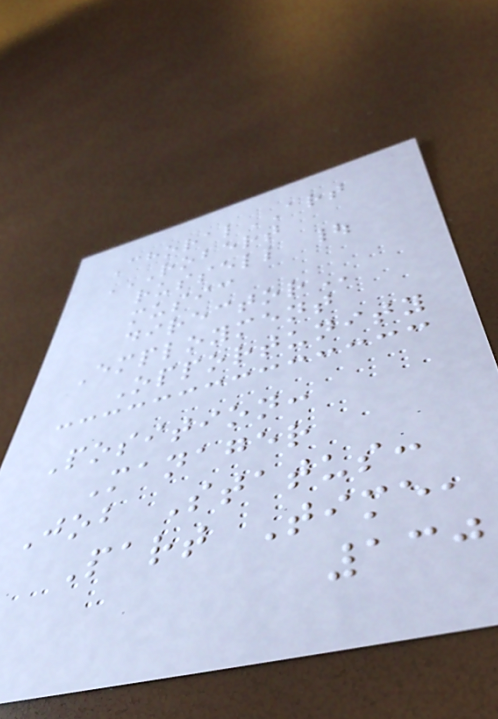ChoralART
ROBERT
RUSSELL |
MUSIC
DIRECTOR
Employment
Opportunity
Position:
Manager
Job Status:
Part Time,
130
